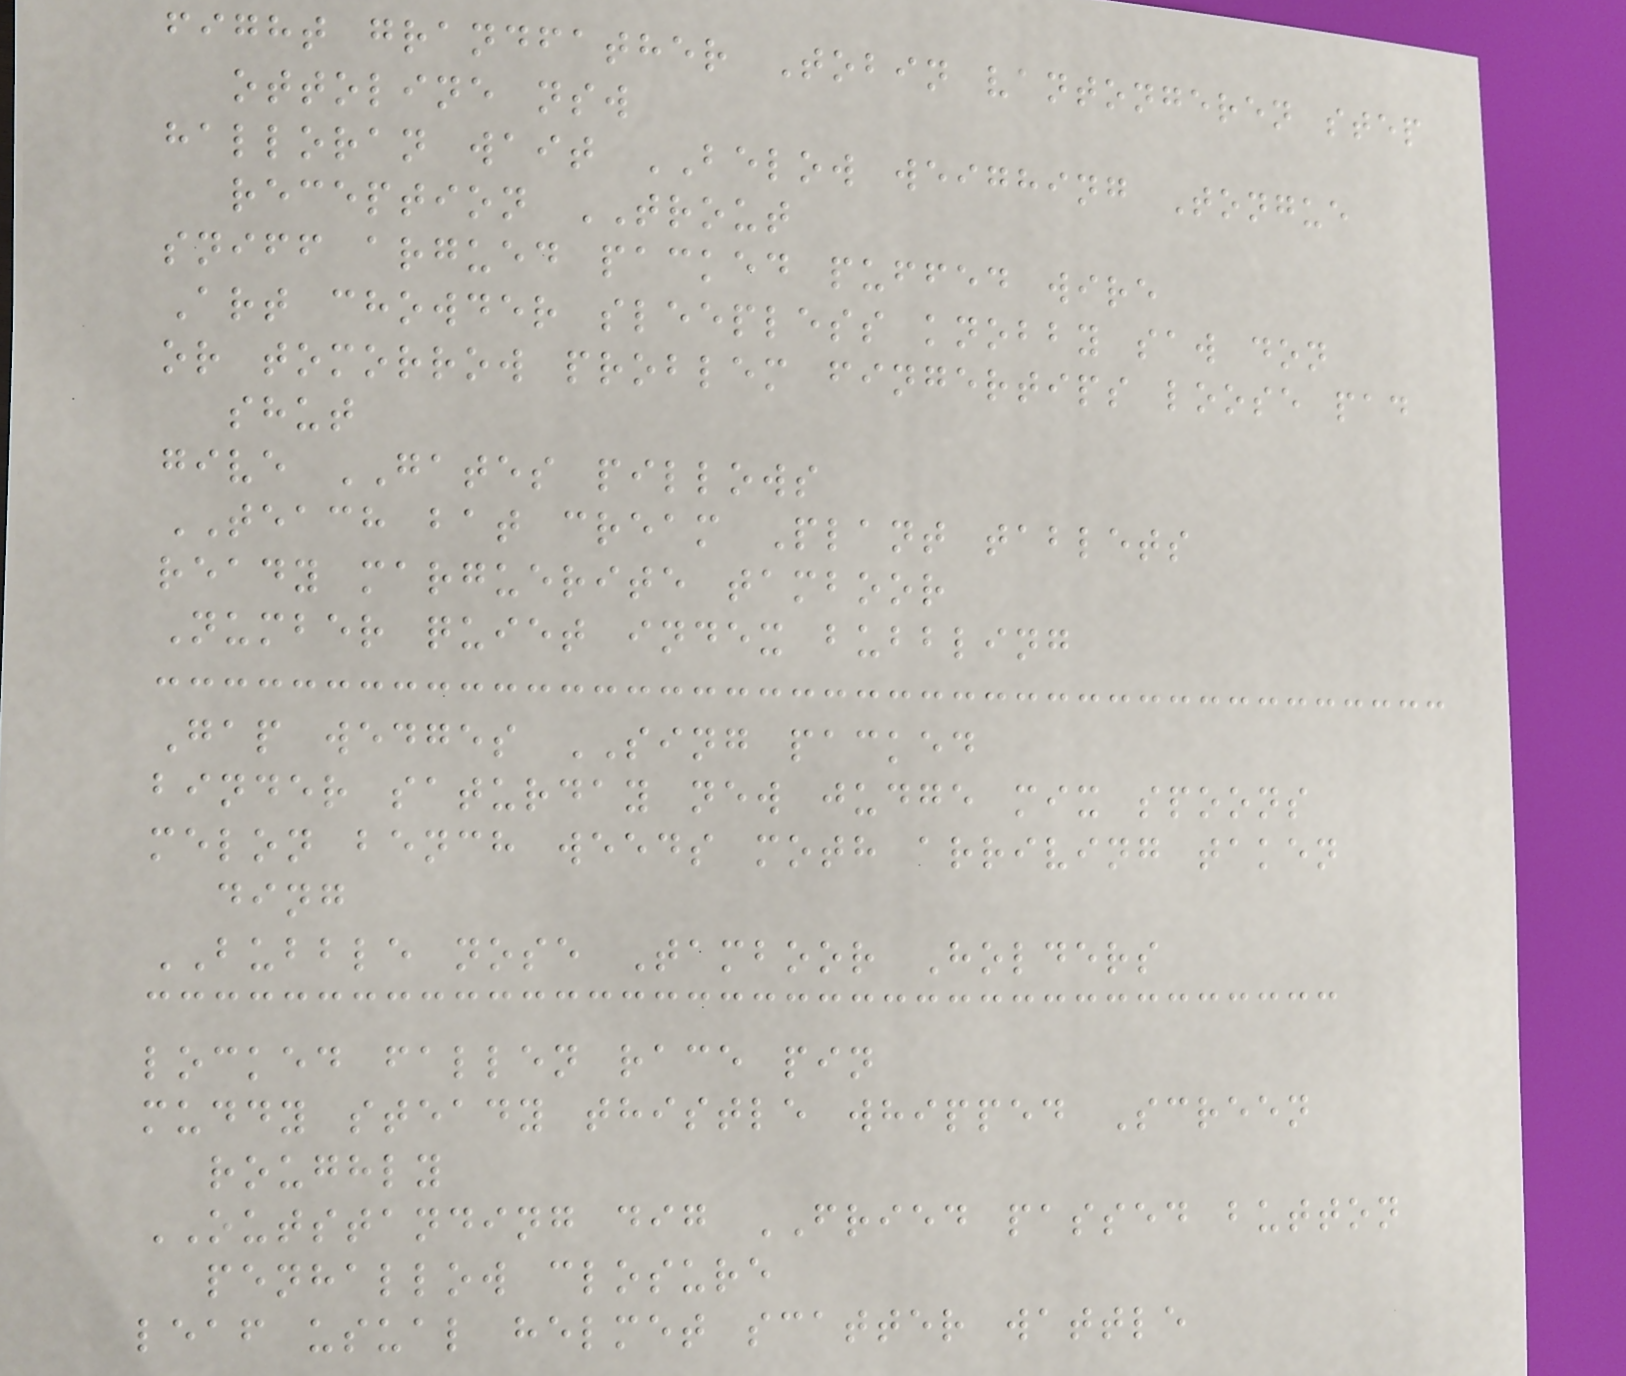fight grandfather Tobin vantongeren step
ottoline nsw
halloran wait BELOW weighing Tongue
reception TROUT
sniff argued packed puffed wire
Art chowder sleepless knobby saw don
or tomorrow problem fingertips loose pad
shut
give GATES pillows
TEACH bat cream Plant tablets
ready marguerite tamboor
Number quiet index bubbling
Gap wedges SING packed
binder saturday new judge mix spoons
melon bench weeds moth arriving taken
ding
BUBBLE nose Tamboor Holders
locked fallen race pin
muddy steady thistle whipped Screen
roughly
OUTSTANDING dig FRIED passed button
penhallow closure
leaf usual helmet scatter wattle
